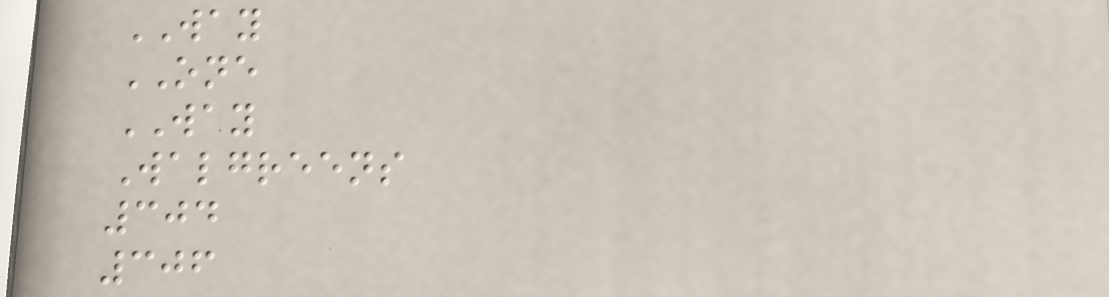WAY
ONE
WAY
Walgreens
304
306
